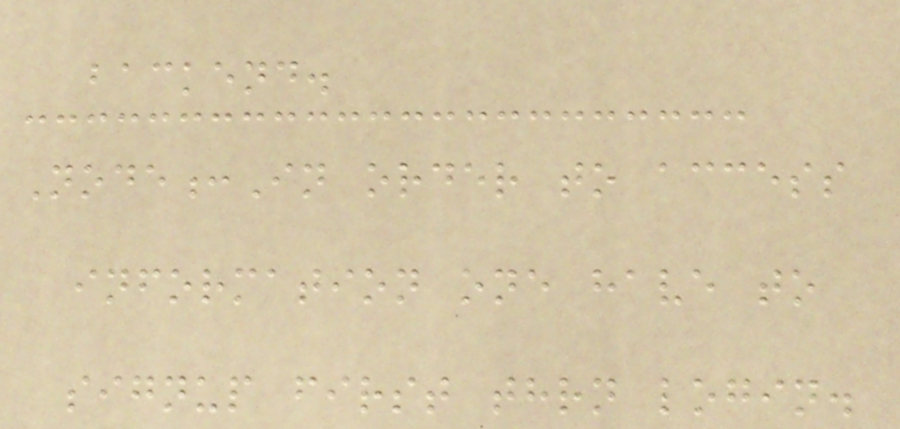backend.
Node:In order to access
information one have to
signup first thrn login.
